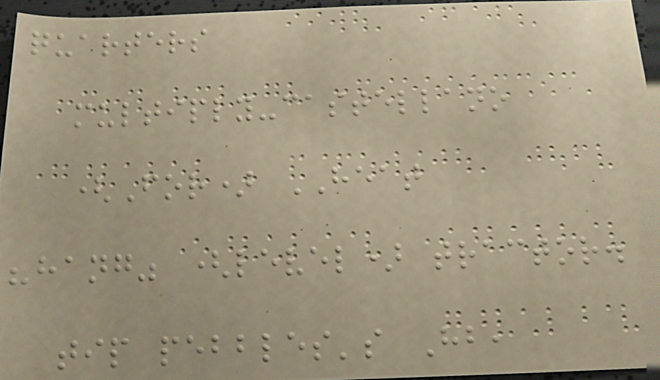quarters
multiply-castellano
(For) HEAT
"hang" (level) tractor.
tip pebbles's Hb,
